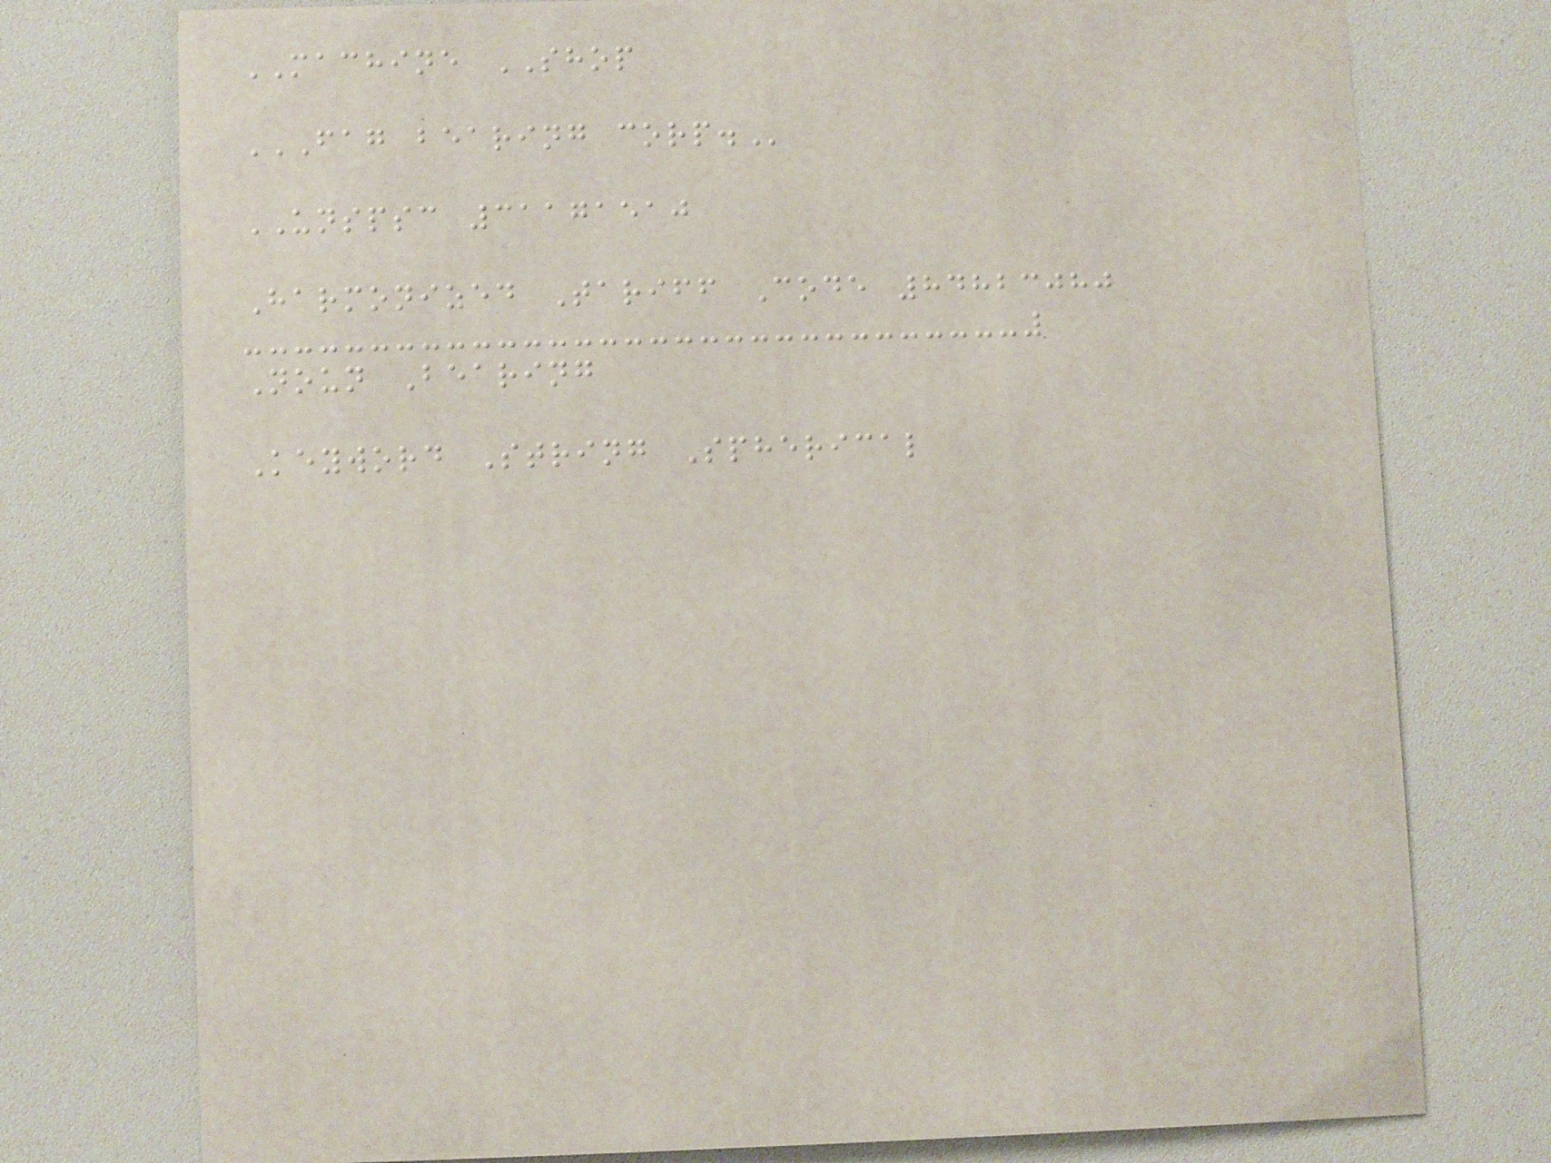MACHINE SHOP
FAG BEARING CORP.
UNSPSC 31171510
Harmonized Tariff Code 84823080
Noun Bearing
Keyword String Spherical
